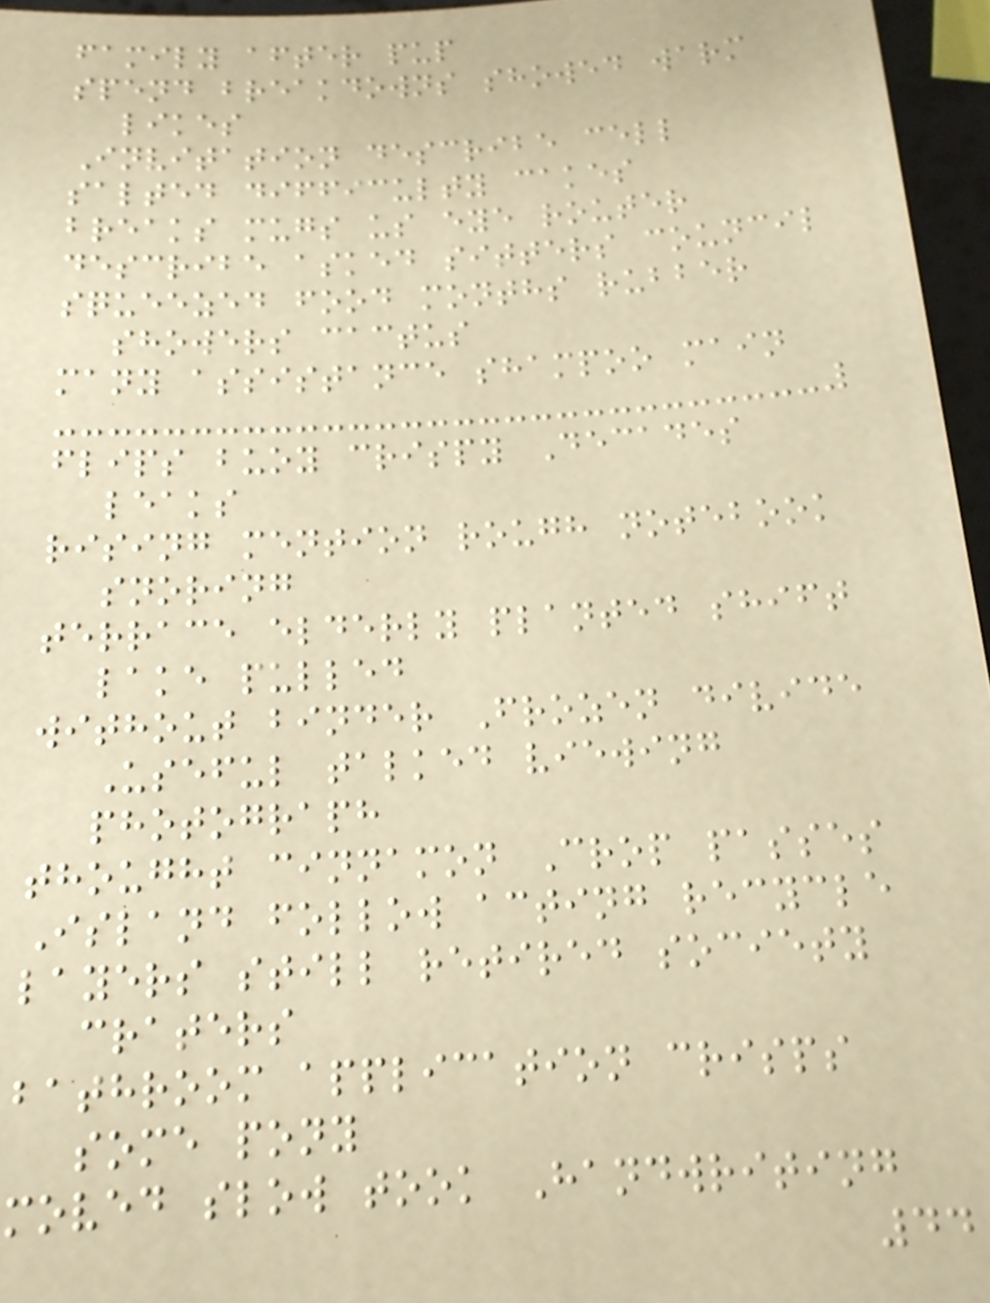family after pup
spend breakdowns showed warm
likes
Invitation describe cell
salted difficulty cakes
breaks mugs us eye router
describe asked sitters council
squeezed food months rubber
showers cactus
many assistance shampoo main
flips buoy crispy Decades
leaks
rising mention rough notebook
snoring
terrace elderly planted shift
lake pulled
without binder Frozen divide
Useful talked viewing
photograph
thought cinnamon Crop passes
Island follow acting recycle
layers still retired society
craters
bathroom application crisps
some pony
moved slow took Handwriting
44
